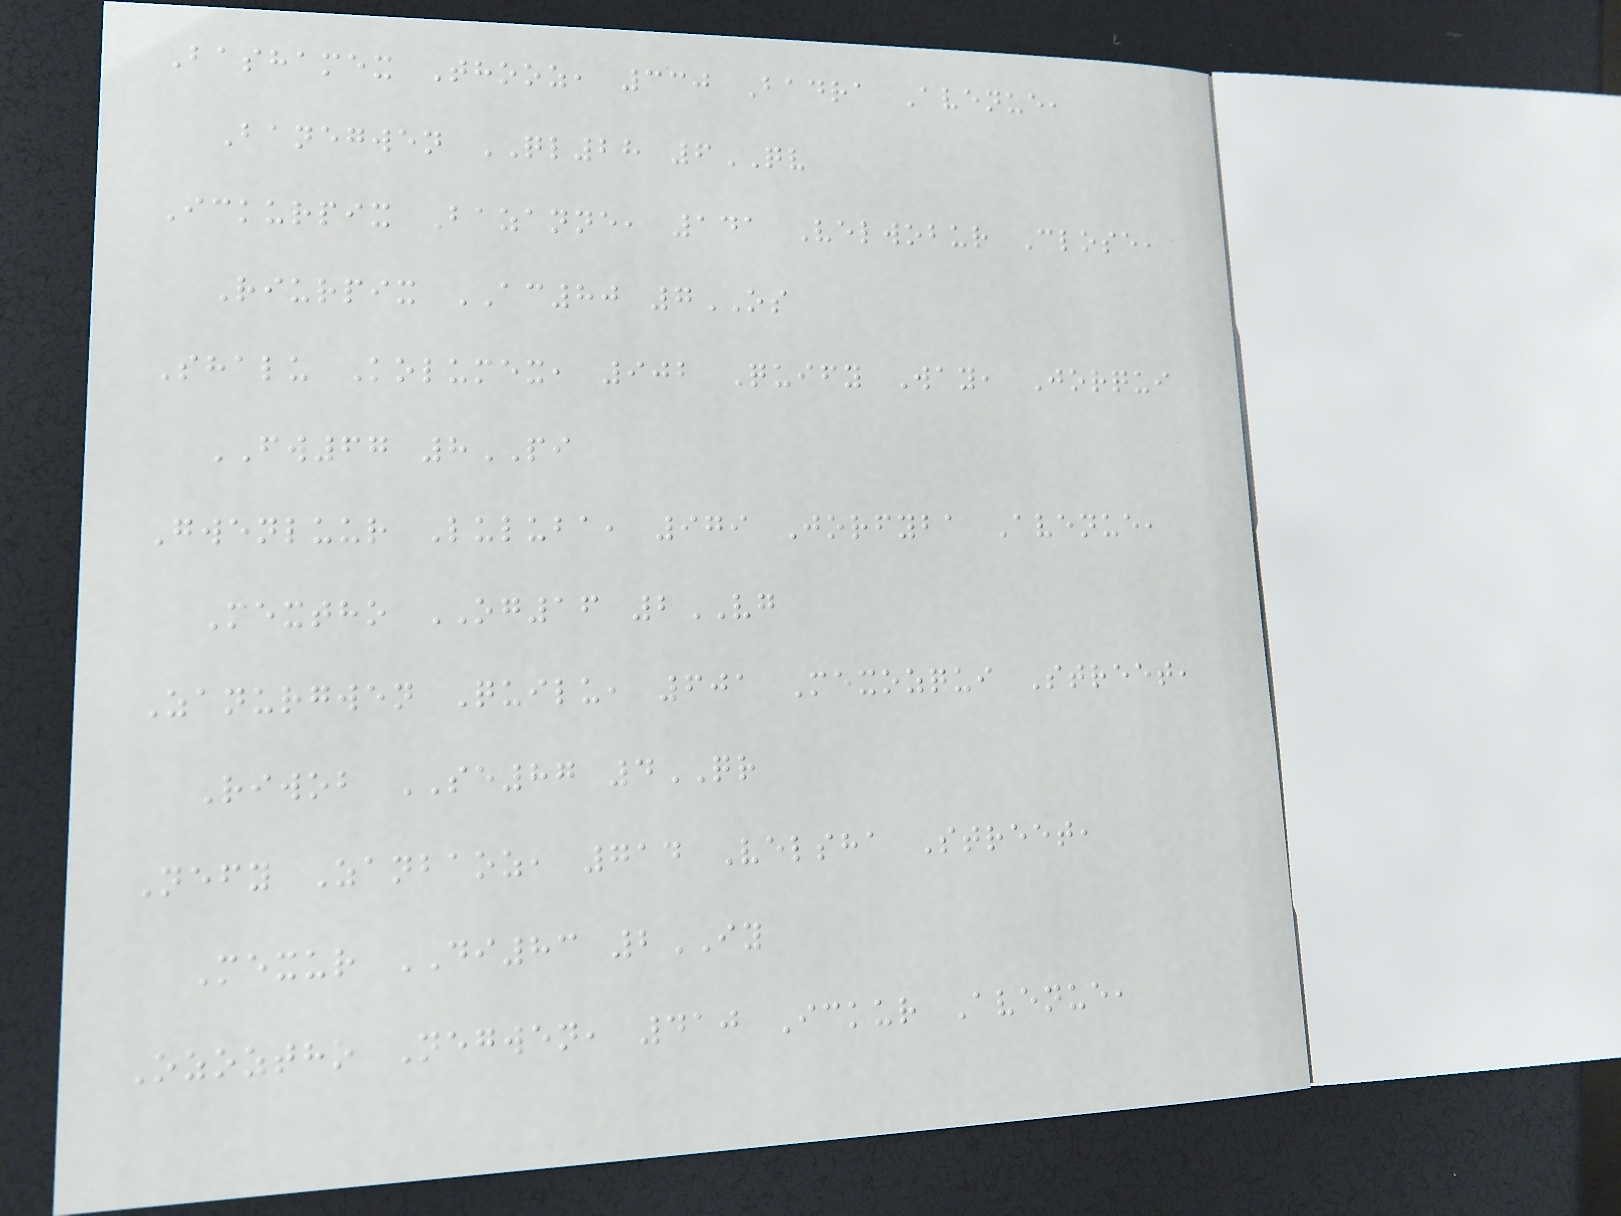Bashamex Thooz, 330 Badra Avenue,
Banegwen QL28 6QV
Ickurpix Bazanne, 141 Velwobur Close,
Riurpix AC80 7OS
Shalu Kolumex, 902 Quify Way, Jorqui
FW67 8PI
Gwenluur Luluba, 979 Jorfyba Avenue,
Mextho OG16 2VG
Zanurgwen Quilu, 601 Mexozqui Street,
Riwob SE87 4QR
Nefy Zanbaoz, 714 Velsha Street,
Mexur DI83 2IY
Ozoztho Negwen, 410 Ickur Avenue,
